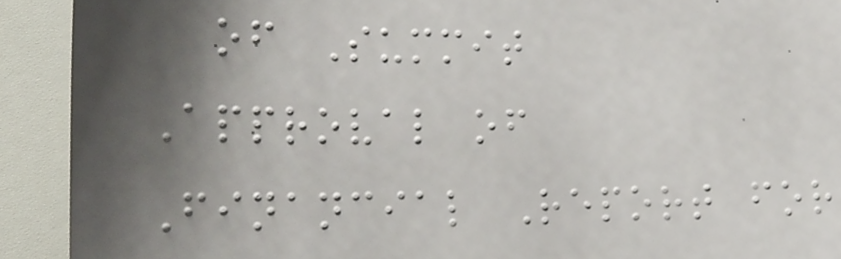of Summit
Approval of
Financial Report for
